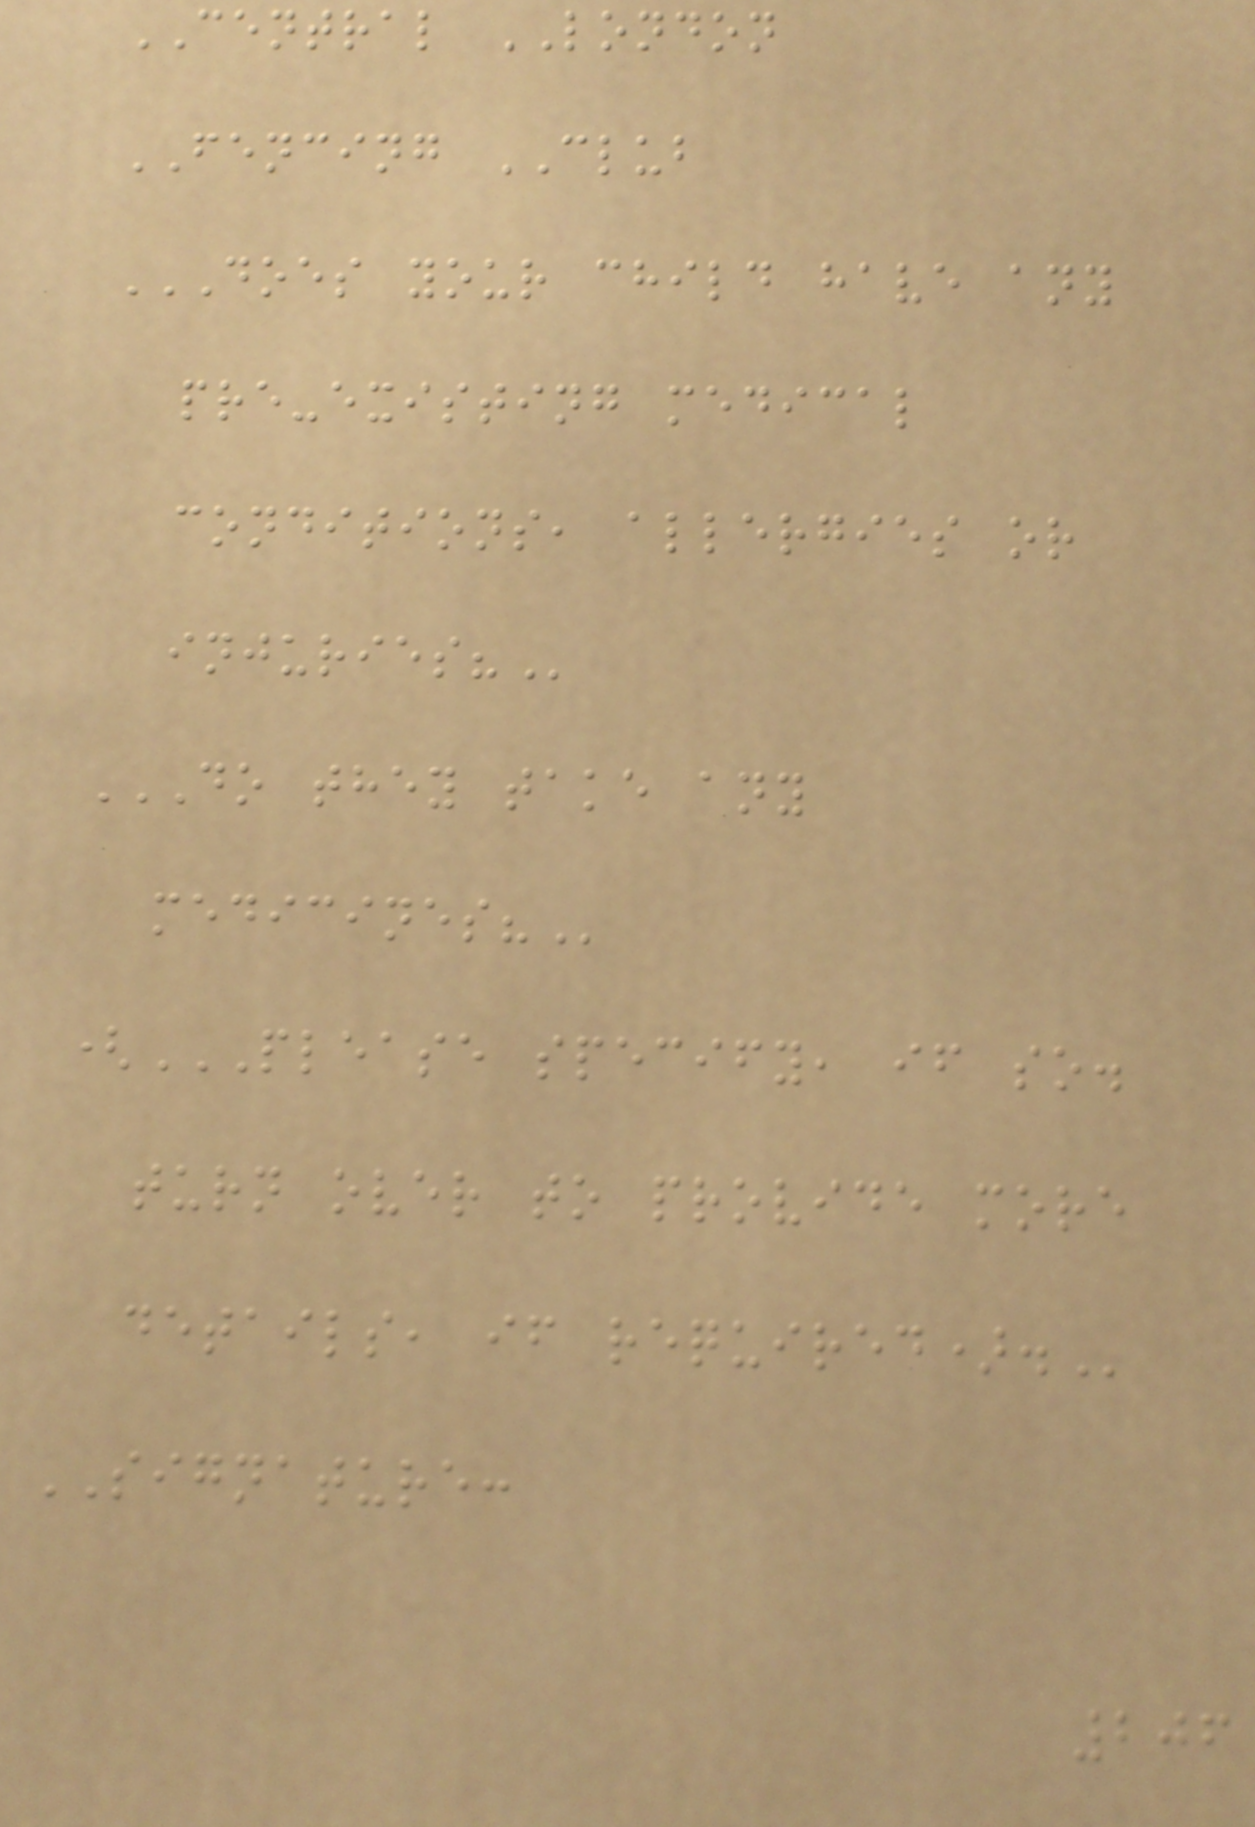CENTRAL LONDON
FENCING CLUB
DOES YOUR CHILD HAVE ANY
PRE-EXISTING MEDICAL
CONDITIONS, ALLERGIES OR
INJURIES?
DO THEY TAKE ANY
MEDICINES?
(PLEASE SPECIFY, IF SO.
TURN OVER TO PROVIDE MORE
DETAILS, IF REQUIRED).
SIGNATURE:
206
